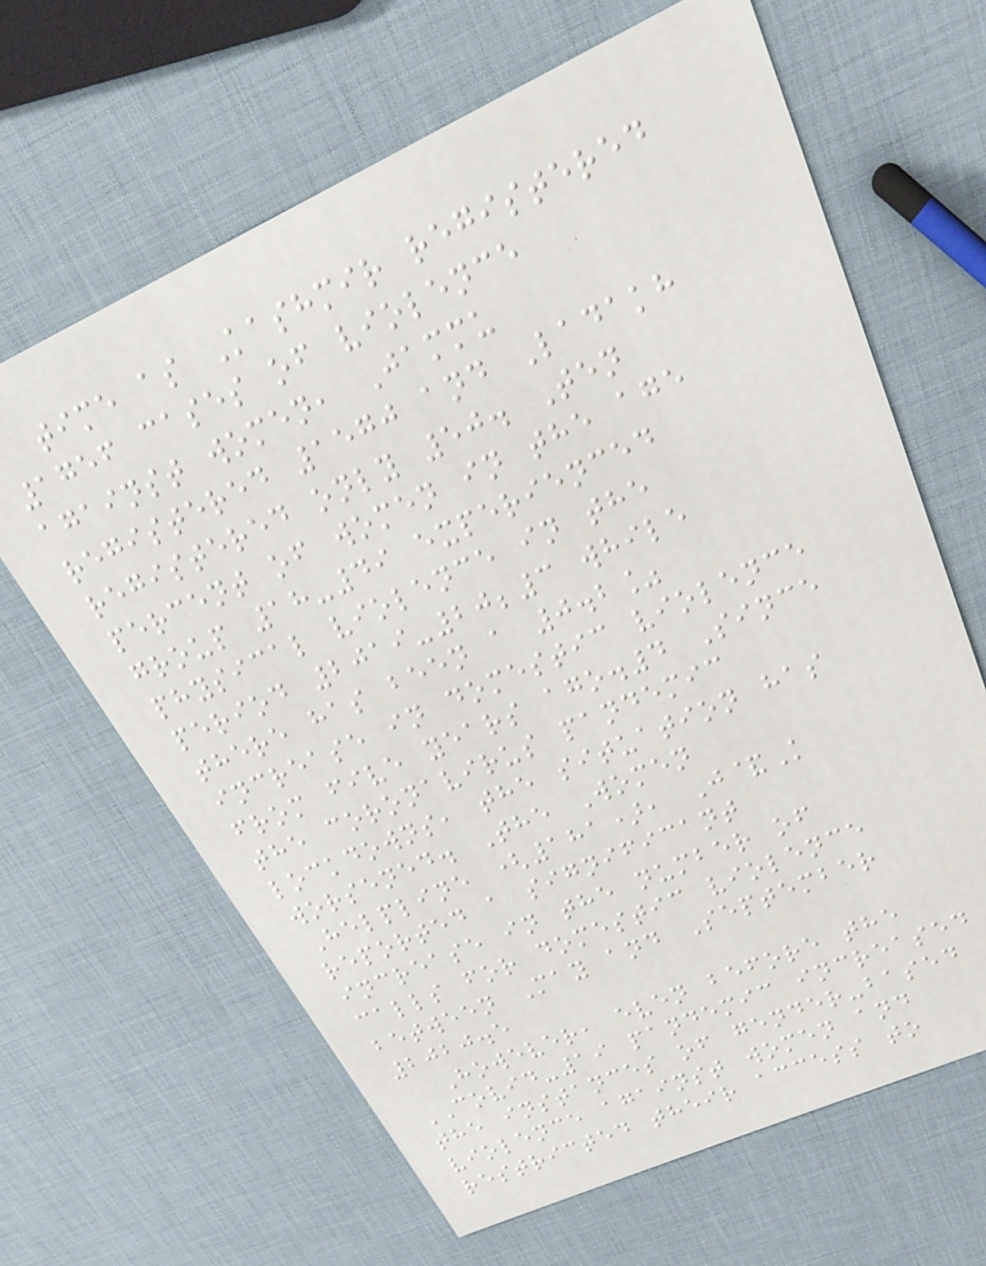time as Kashmir registered
1756 cases of violence
against women, Jammu
registered 1570 and Ladakh
registered only 50. Ten
percent of women in the age
group 18-49 experienced
physical violence in the
period 2019-20;3 while
there has been a 0.2%
increase in domestic violence
from five years ago.4 Since
the coronavirus pandemic
lockdowns, the situation has
worsened. The Women
Helpline (181), J&K
reported a significant
increase in the number of
calls for domestic violence
between May and September
2020.5
However, even before the
COVID-19 pandemic increased
the instances of gender-based
violence against women and
restricted their access to
